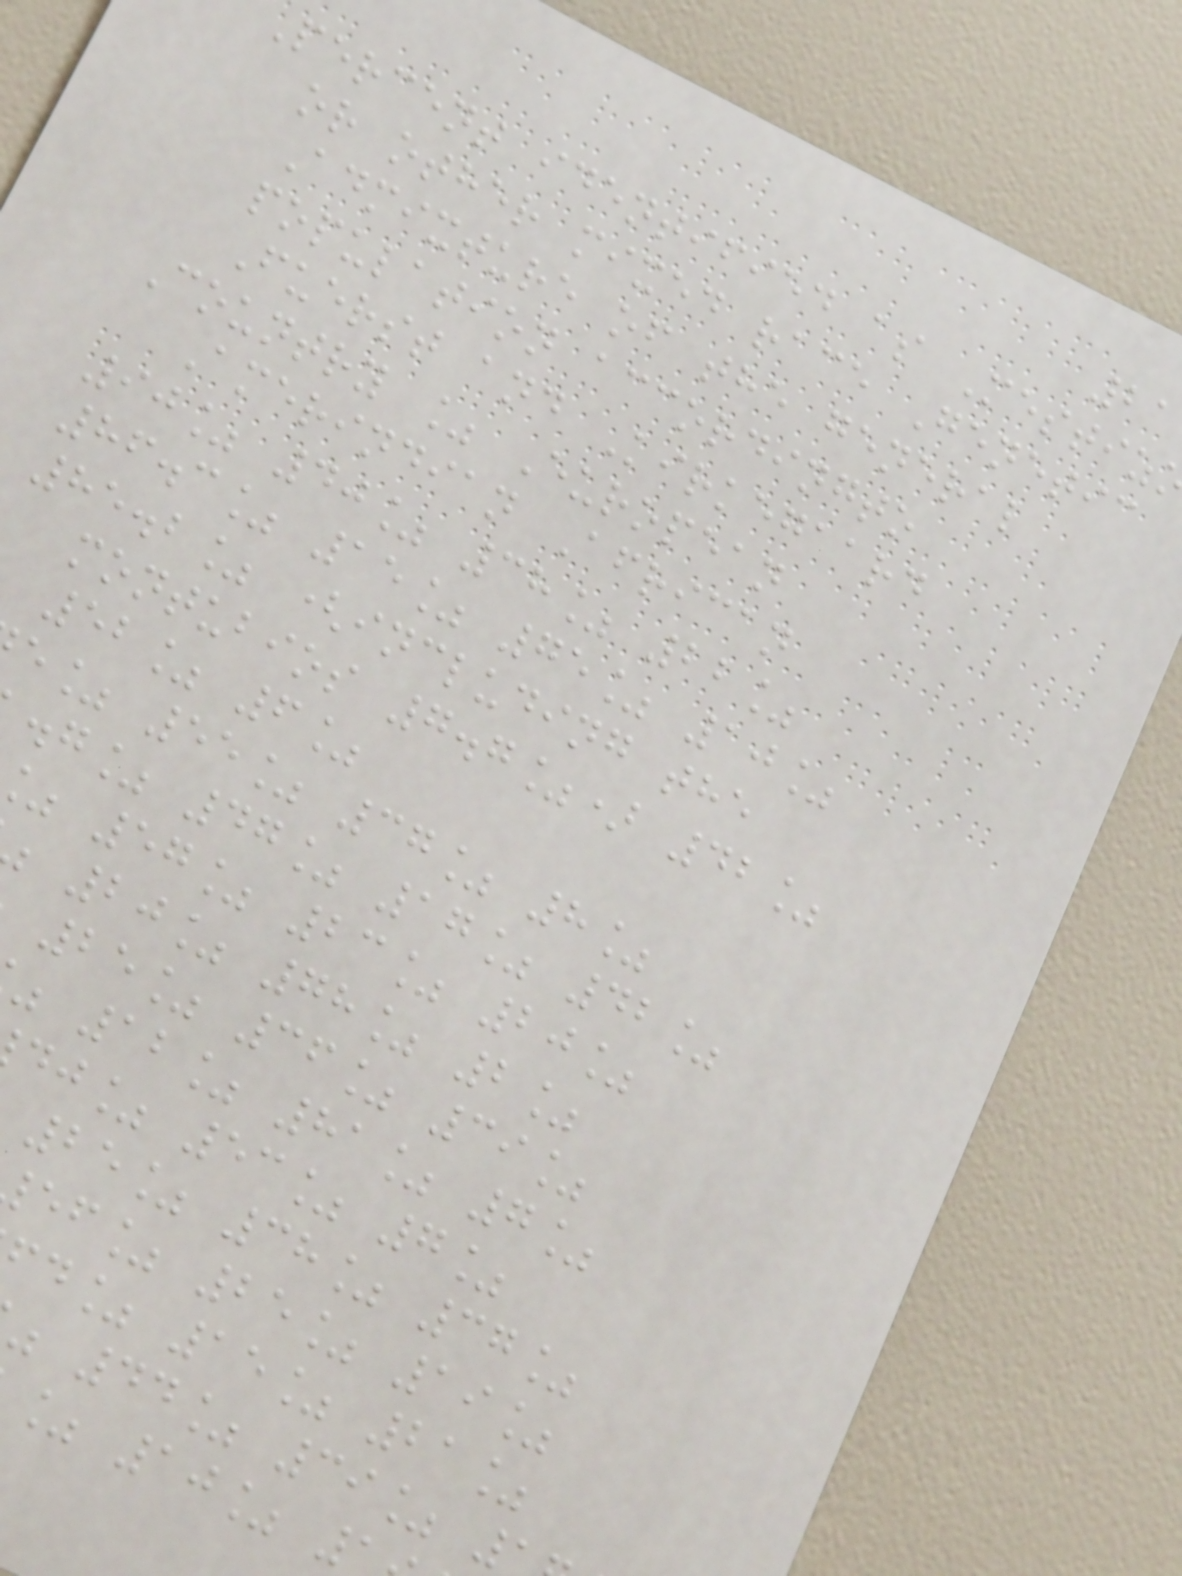Percent identified as Mestiz
or other mixed race Genetic
Admixture of the general
population accordingto
Fuerst and Kirkegaard
Country % European
Amerindian African
90% 40% 38% 22%
86.3% 15% 75% 10%
85.2% (including the
montubios 7.7%) 42%
52% 6%
e% 55% 37% 8%
.g% 47% 17% 42%
57% 23% 20%
20% 78% 2%
25% 36% 39%
12% 81% 7%
dj% 53% 7%
25% 38% 37%
ef% 25% 19%
d% 15% 21%
44% 39%
% 10%
